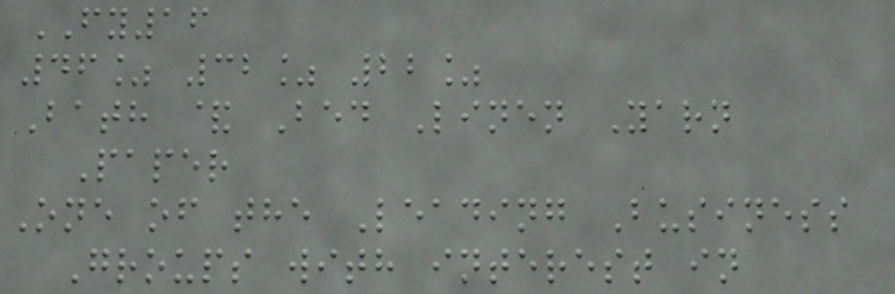FY16
46% 32% 22%
Bath & Bed Linen Yarn
Paper
One of the Leading Business
Groups with interest in
